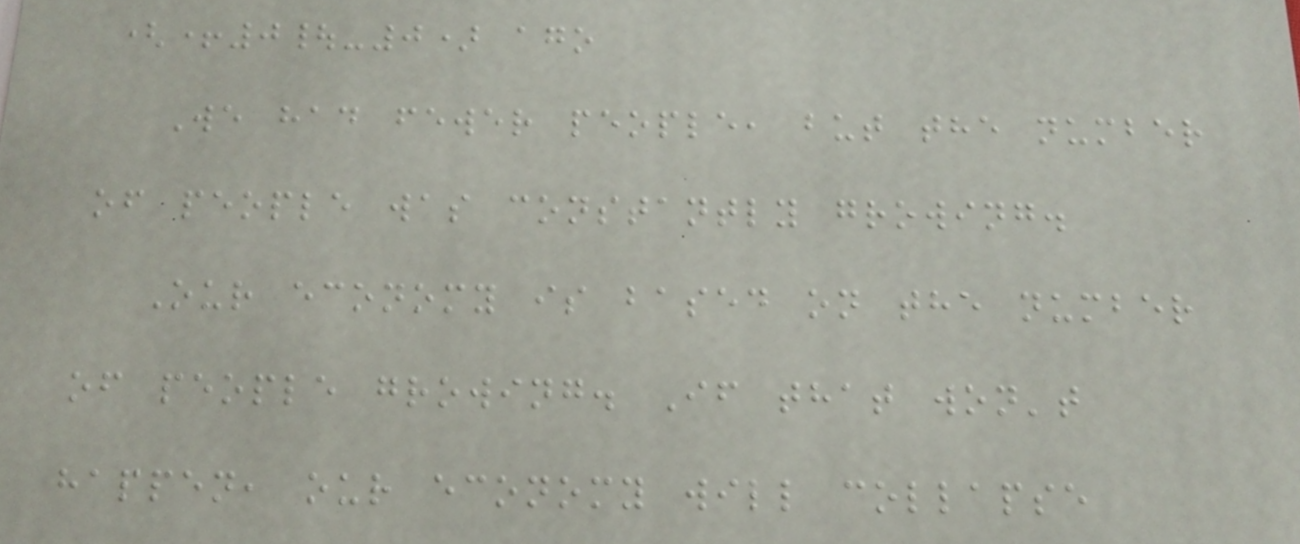(+0|-0) ago
We had fewer people, but the number
of people was constantly growing.
Our economy is based on the number
of people growing. If that won't
happen, our economy will collapse
